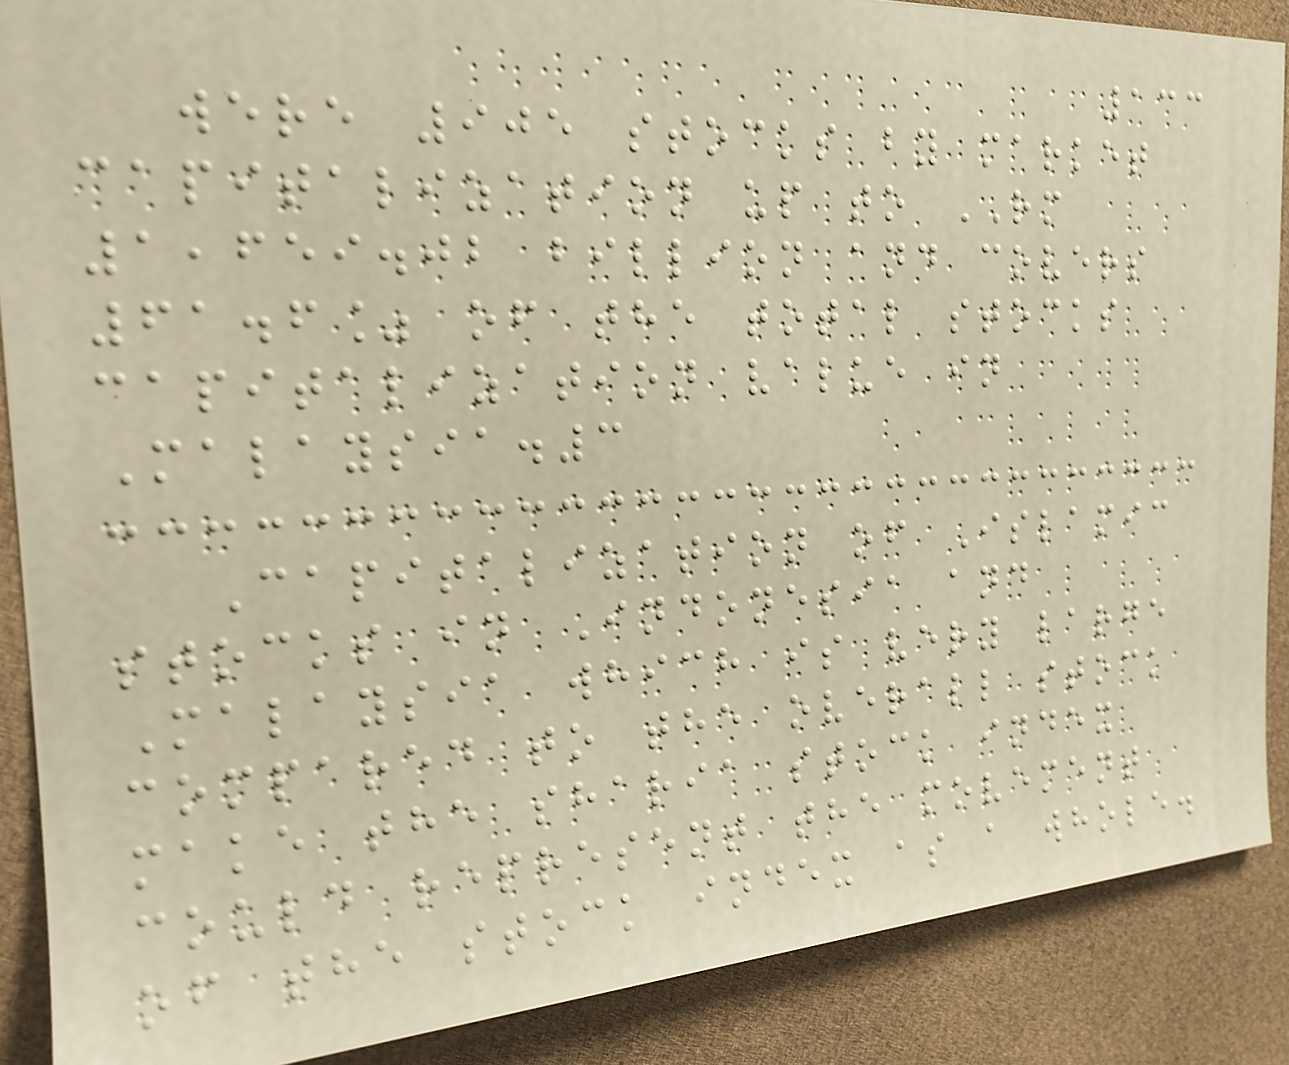133
were 905 stocks by market
capitalization up to RM
1,659.02 billion and covers
61.6% of the total stocks
capitalization value in
Malaysia.3
Capitalization of Islamic
stocks in Indonesia and
Malaysia which is very large
compared to the overall stock
make the sharia stock index
could represent the movement
of the stock index as a whole.
